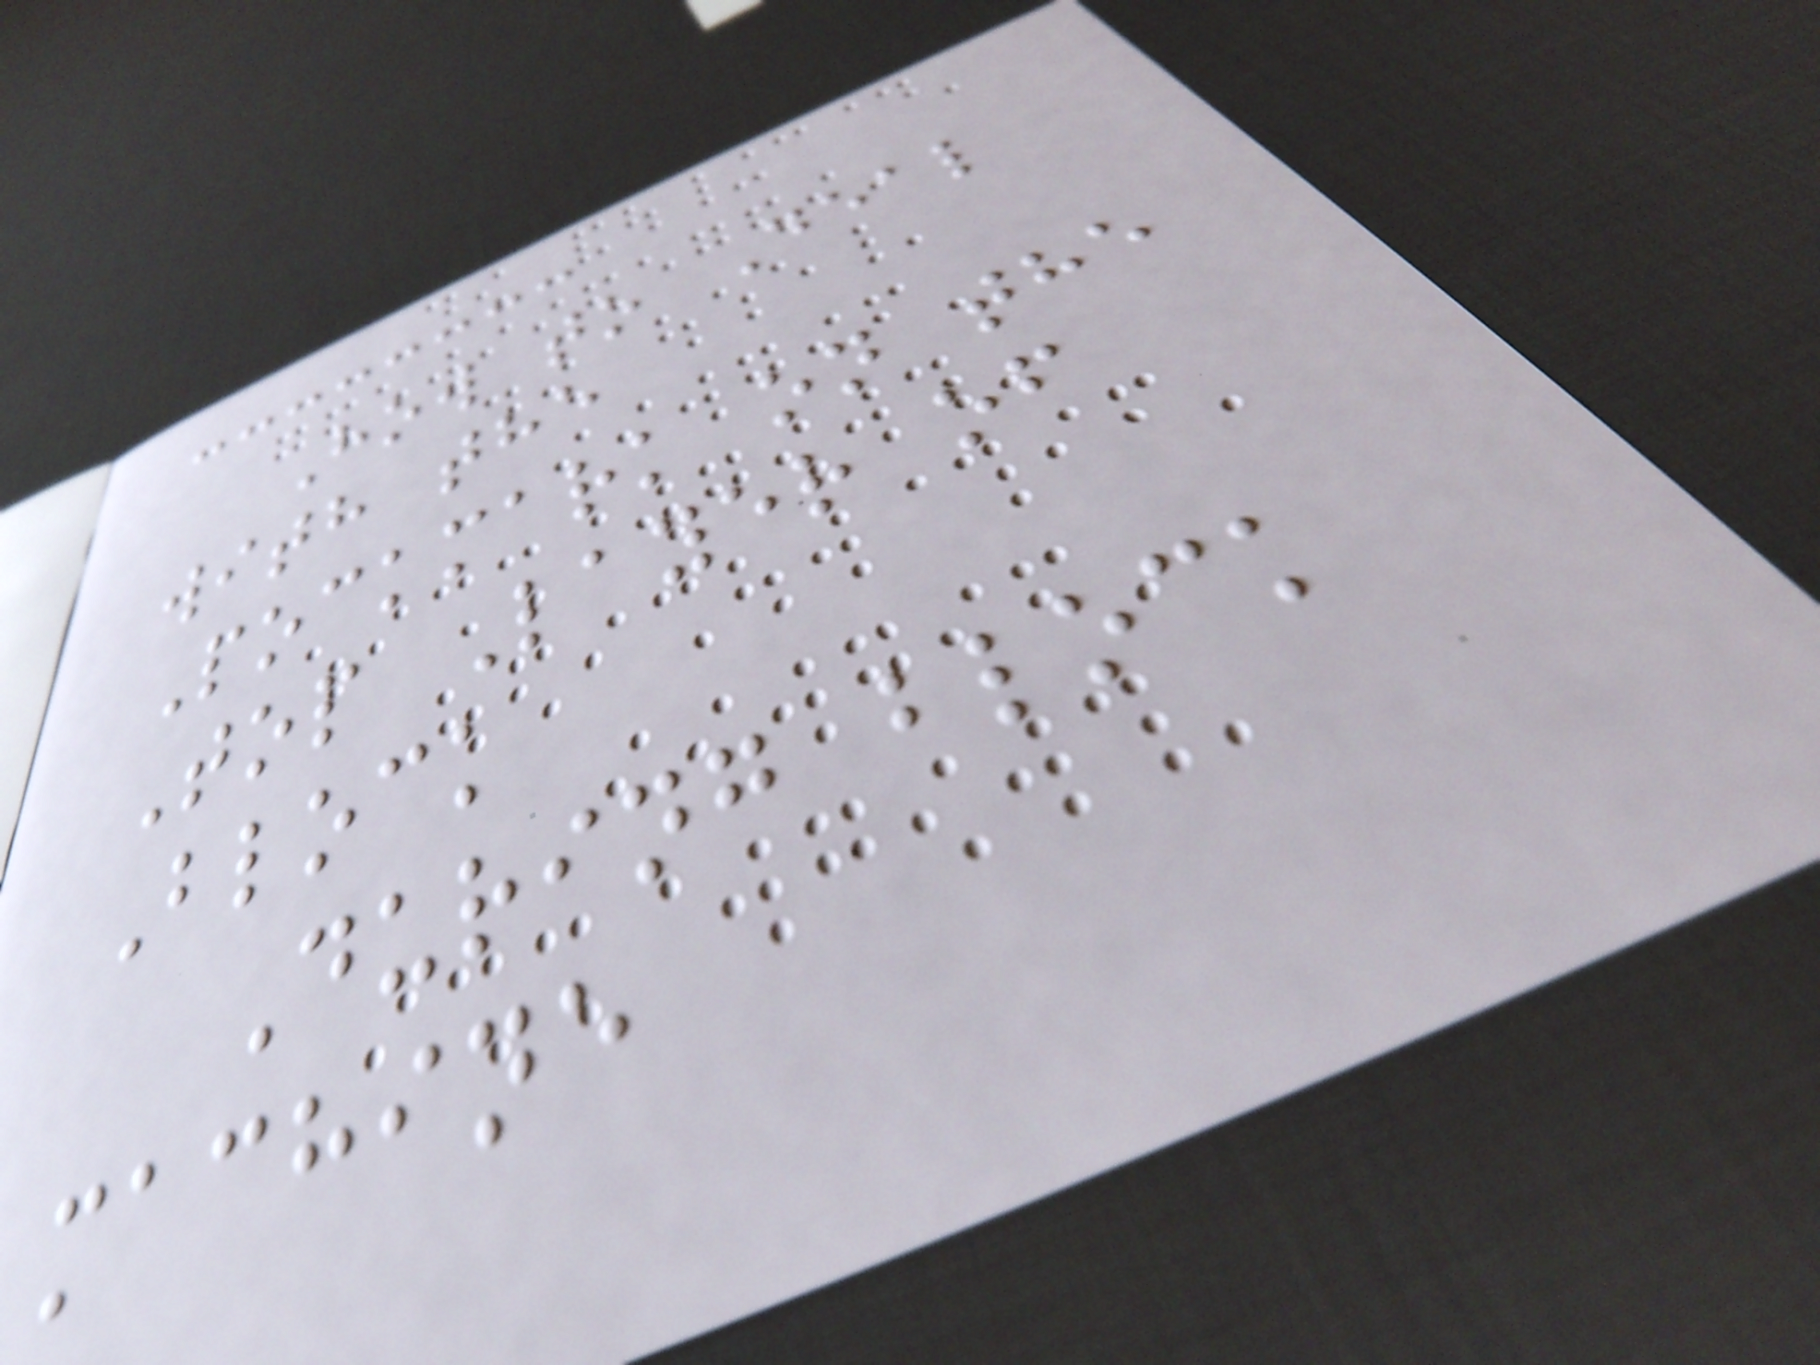How to Deal
with the
Pockmark on the
Top Layer of
Block
During block
machine
